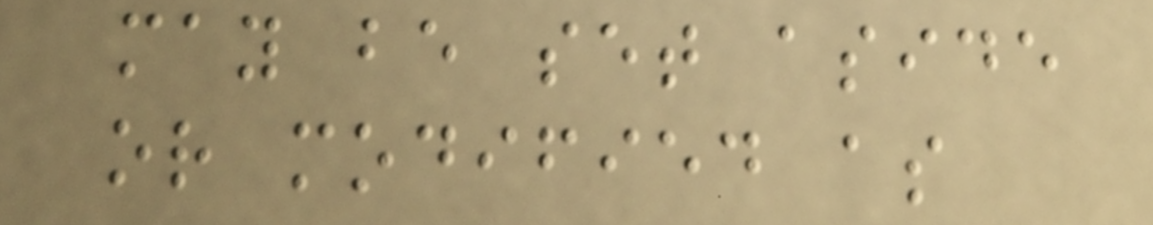may be set aside
or modified as
